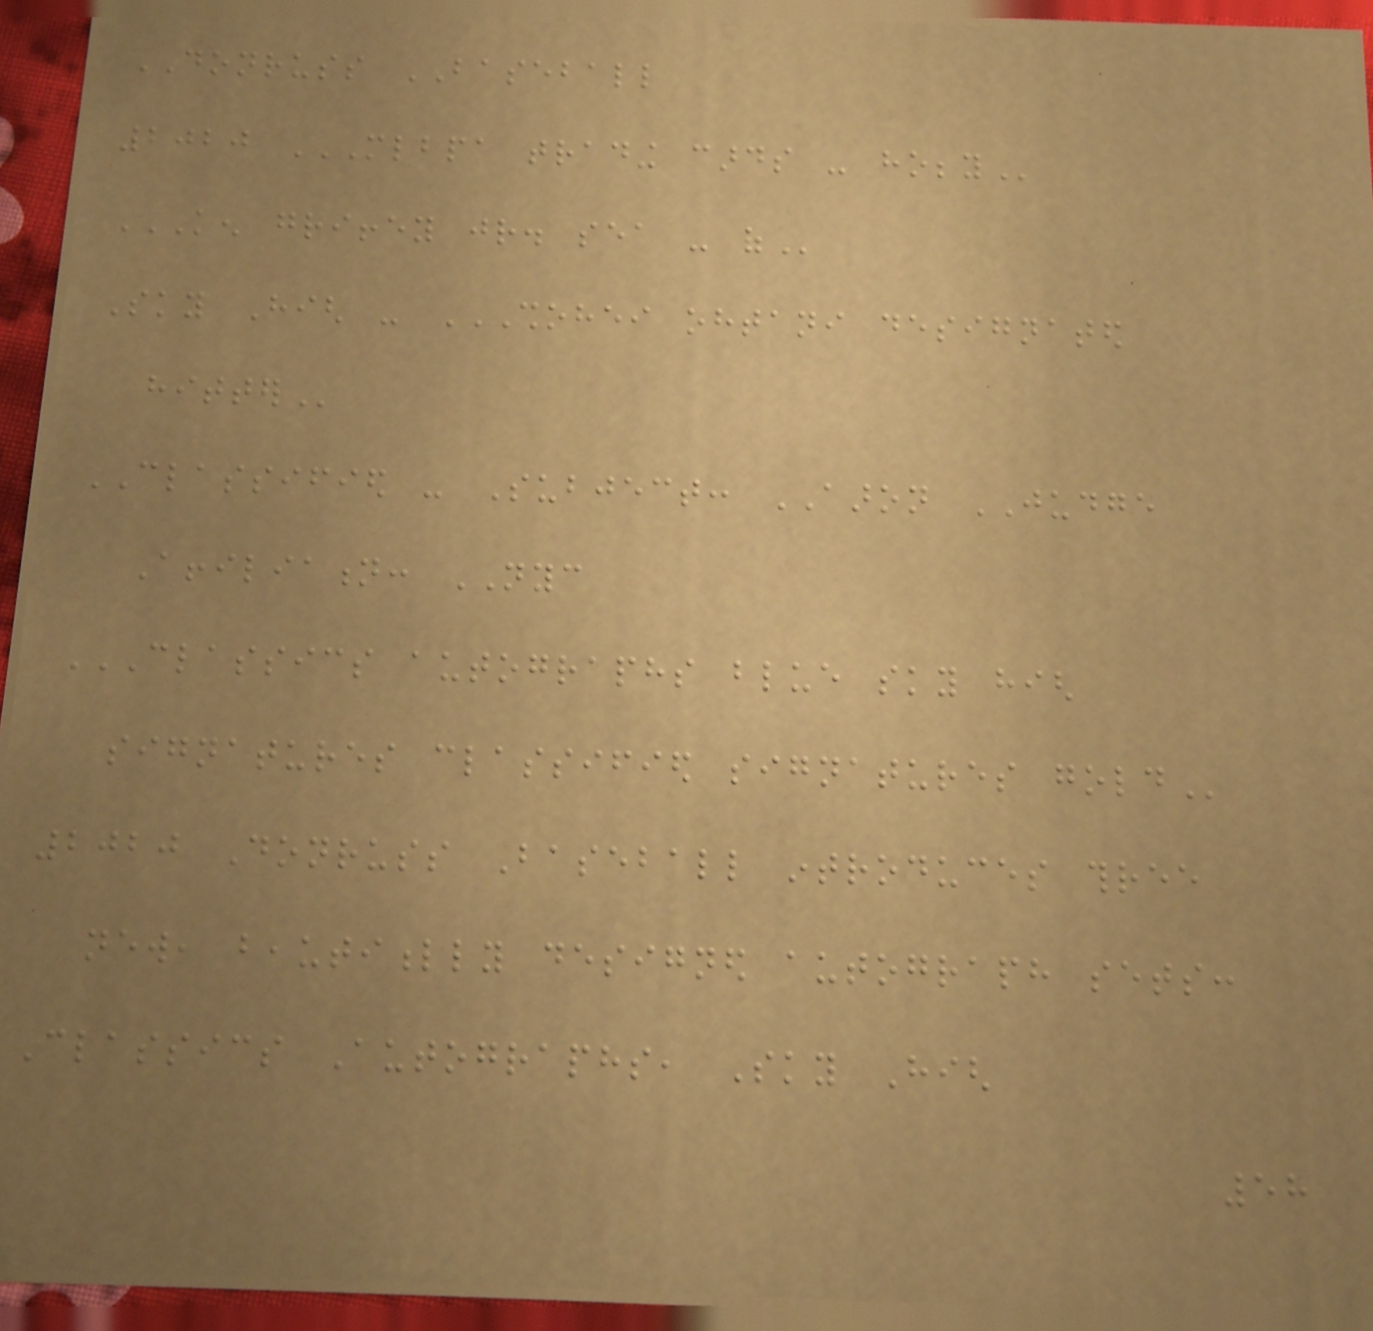DONRUSS BASEBALL
2020 MLBPA TRADING CARDS - HOBBY
KEN GRIFFEY JR. SEA - OF
Sky High - SHOHEI OHTANI DESIGNATED
HITTER
CLASSIFIED - Subject: AARON JUDGE
Affiliation: NYC
CLASSICS AUTOGRAPHS BLUE SKY HIGH
SIGNATURES CLASSIFIED SIGNATURES GOLD
2020 Donruss Baseball introduces three
new, beautifully designed autograph sets:
Classics Autographs, Sky High
58
